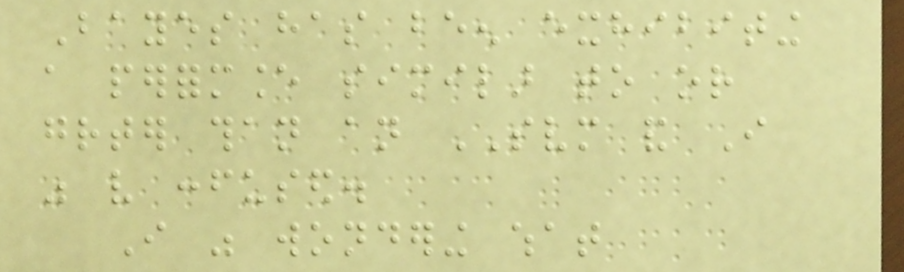Bayes has been exhibiting
a performance similar to or
greater than an SVM and I
was very confused.
I was wondering what
